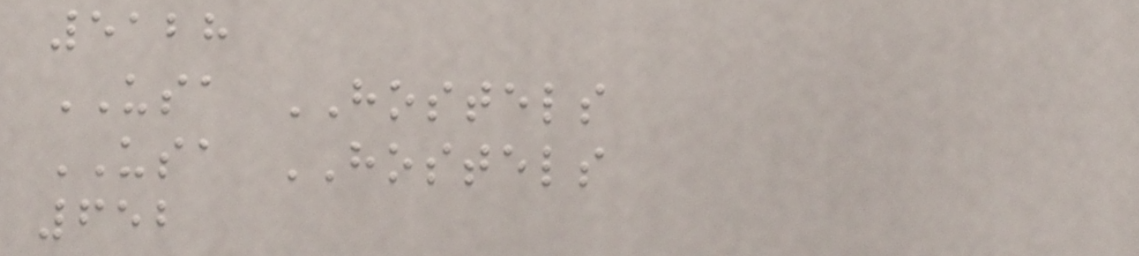5128
USA HOSTELS
USA HOSTELS
652
